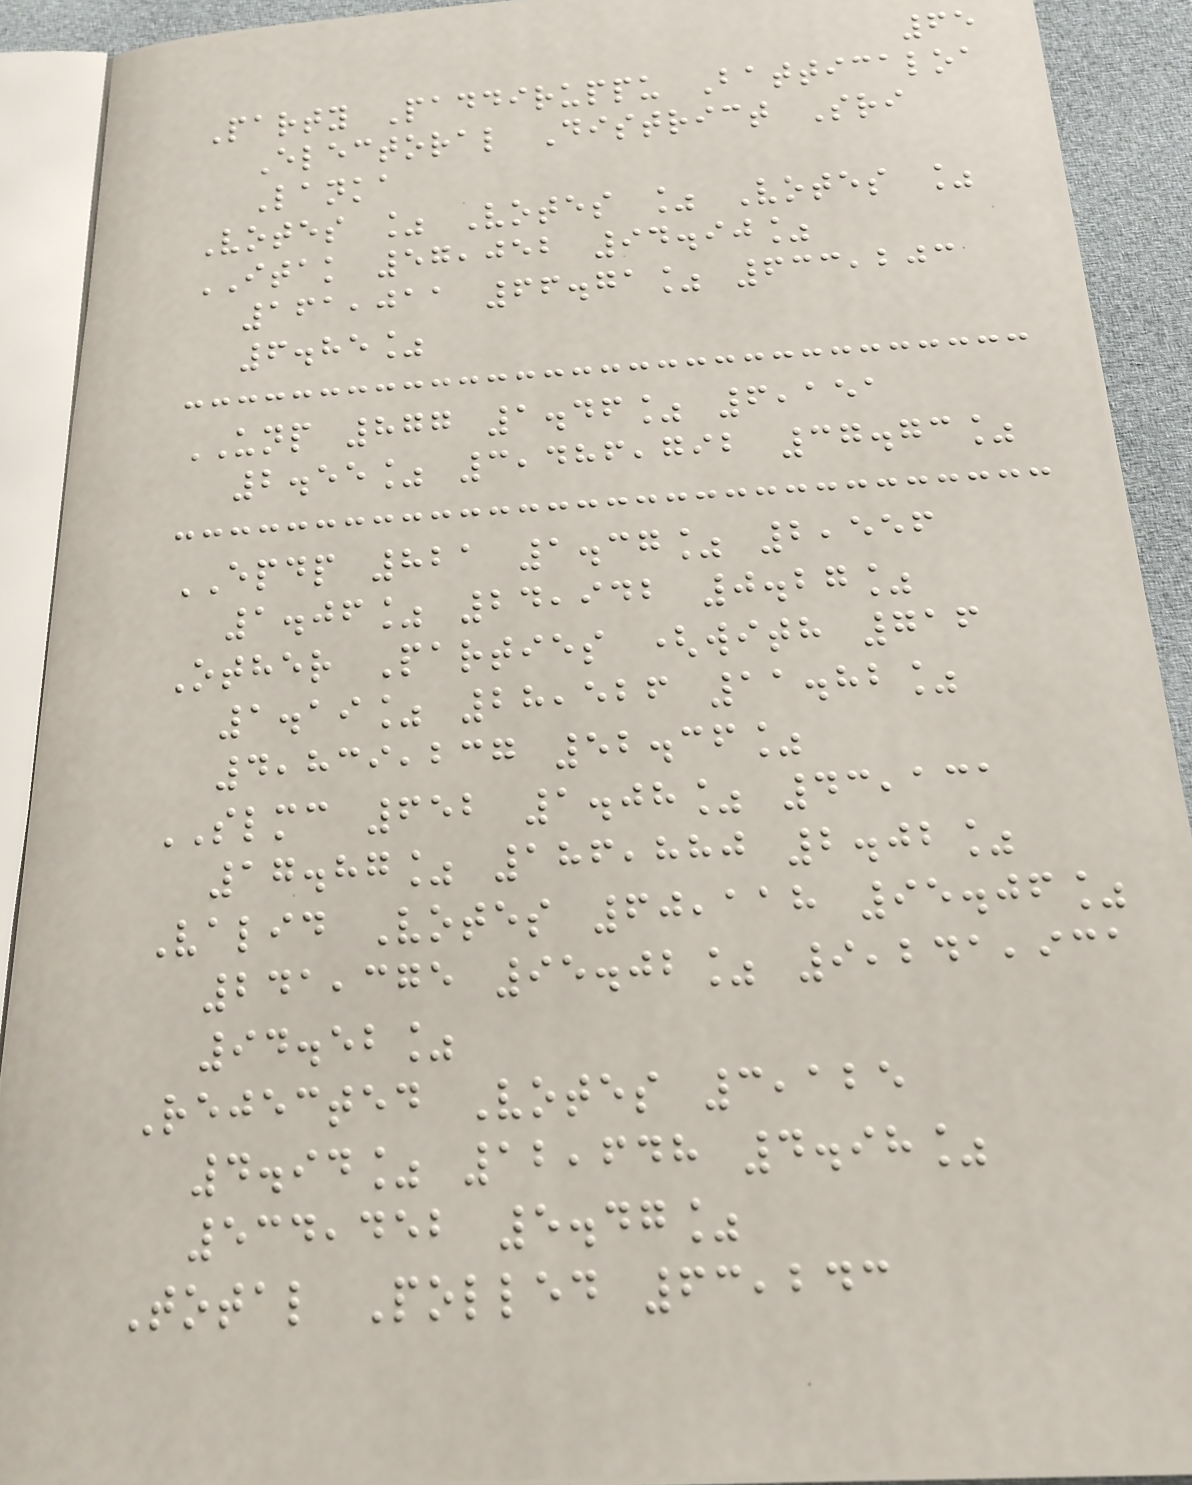65
Party Paddiruppu Batticaloa
Electoral District Sri
Lanka
Votes % Votes % Votes %
ITAK 57,052 94.90%
161,011 66.71% 633,203
6.85%
UNP 877 1.46% 6,151
2.55% 3,486,792 37.73%
EPDP 821 1.37% 2,556
1.06% 24,942 0.27%
Other Parties (with 716
1.19% 28,526 11.82%
4,839,237 52.36%
SLMC 652 1.08% 43,131
17.87% 186,880 2.02%
Valid Votes 60,118 95.06%
241,375 95.02% 9,241,931
94.52%
Rejected Votes 3,125
4.94% 12,648 4.98%
534,452 5.47%
Total Polled 63,243
